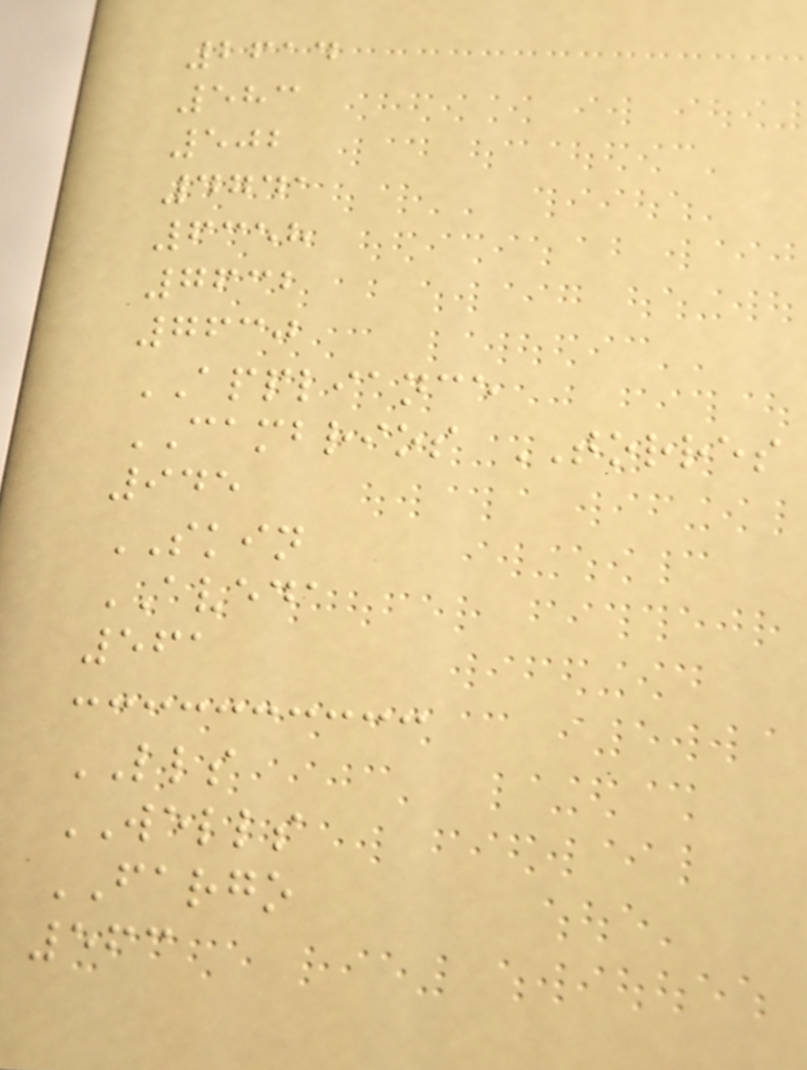2614
583
502
4741
6358
7632
7630
APPLIANCE
CAMBRIOS TORRES
945
SKIN
AVEDA
561
LLS
WELLS
FARGO
563
